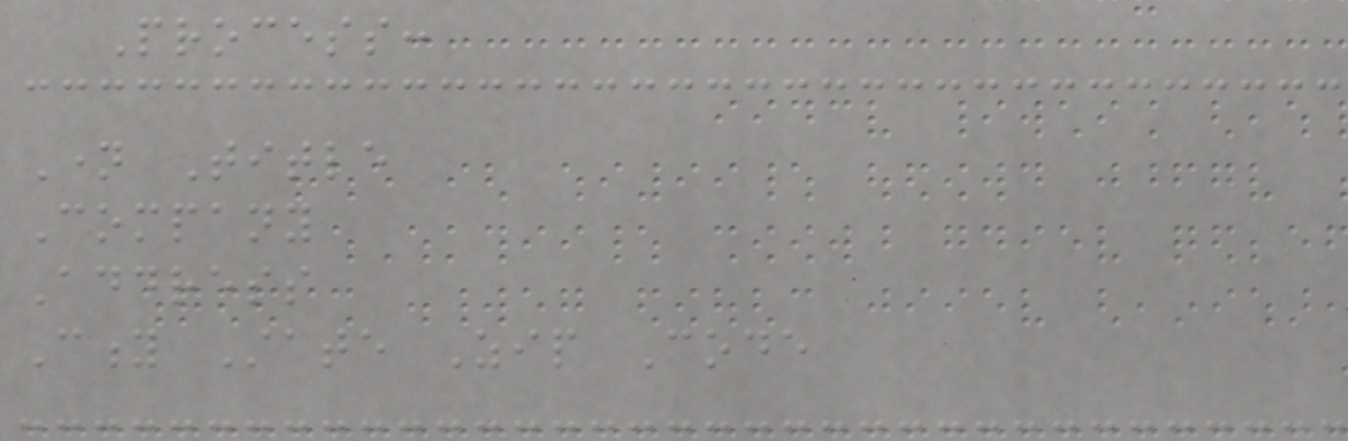Process:
Name Title
Company
Address
City State Zip Code
